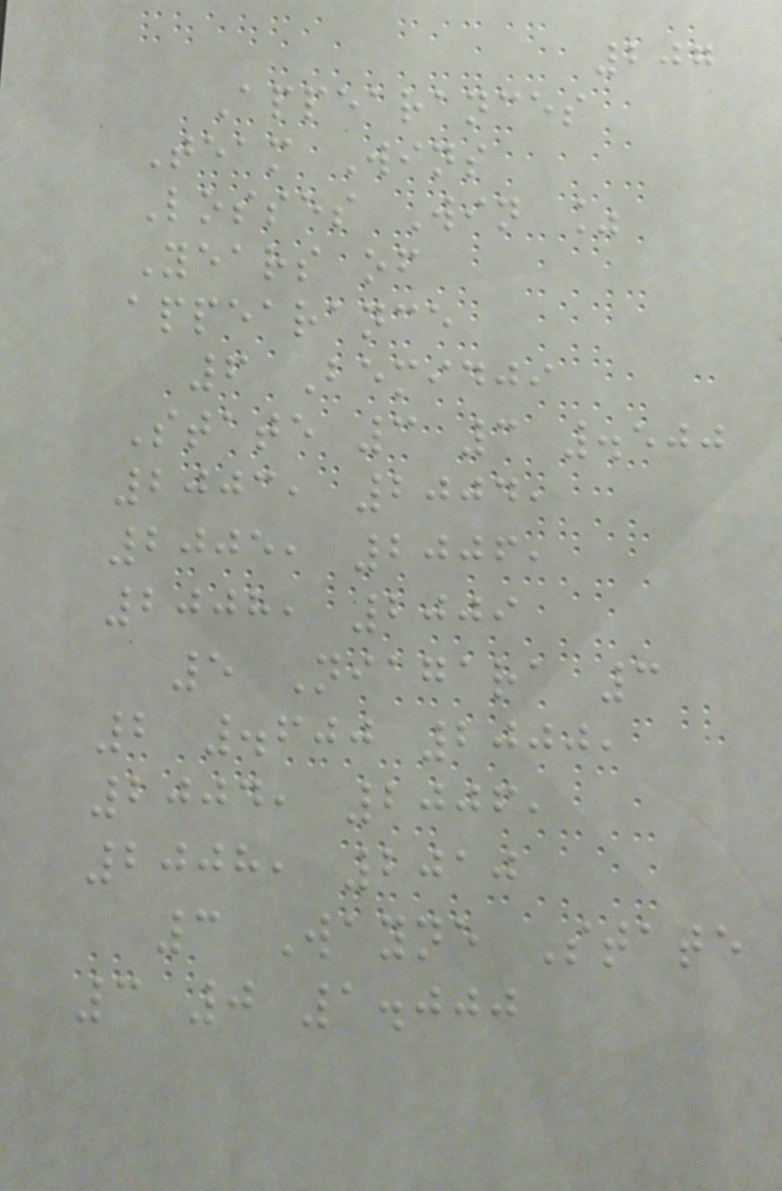207
Appearances
Team Wins
Losses Win %
Years of
appearance
6 Bemidji
State 3 3 .500
2003, 2004,
2005, 2006,
2008, 2009
5 Niagara 3
2 .600 2000,
2004, 2006,
2008, 2010
3 Wayne State
3 0 1.000
